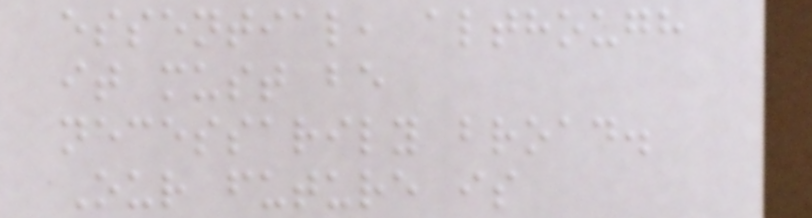essential, although
it must be
necessarily broad.
Our future is
